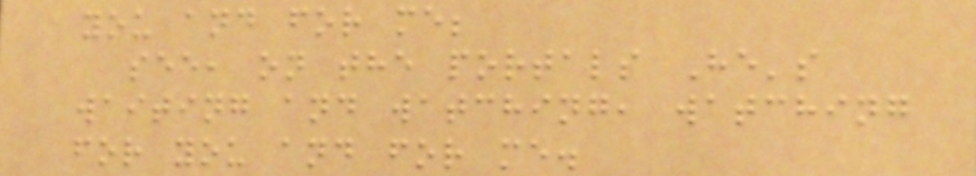you and for me;
see, on the portals He's
waiting and watching, watching
for you and for me.
